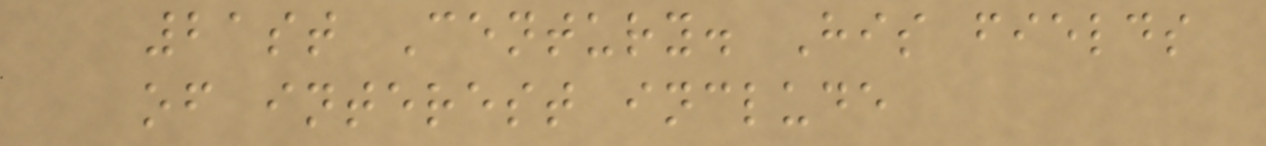21st Century. His fields
of interest include
